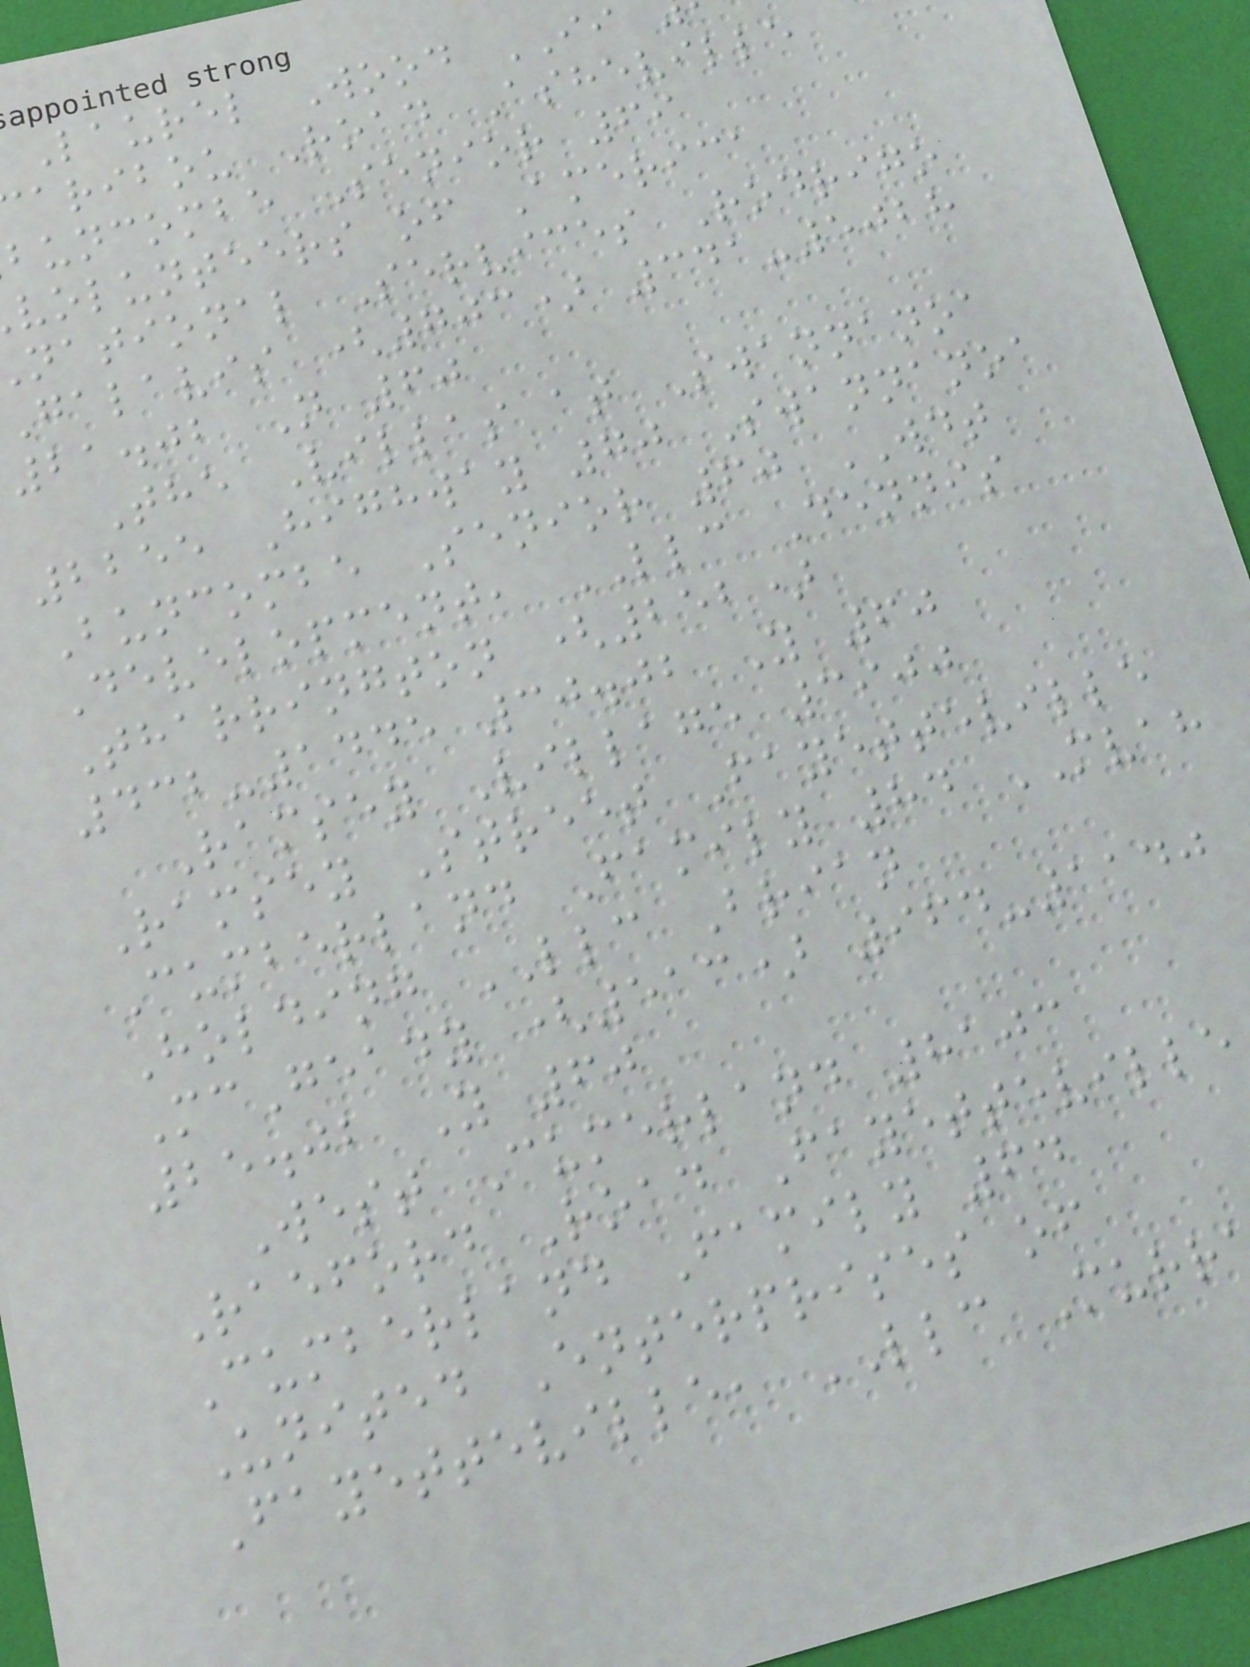Laurel Wood II
aribou Road Asheville
buncombe Senior 69
volunteers of America
national Services Rodrigo
galavis (703) 341-5028
21.02 N 60
The Villas at Swannanoa
2255 Highway 70 Swannanoa
Buncombe Senior 60 WDT
Development, LLC Dennis
Tharrington (252)
432-1445 30.02 Y 60
Ramsey Village 3900
Ramsey Street Fayetteville
Cumberland Family 84 MVAH
Holding LLC Brian
McGeady (513) 964-1140
25.02 Y 60
West Cumerland 8103
Raeford Road Fayetteville
Cumberland Family 64
United Enterprises of
Fayetteville, LLC Murr
